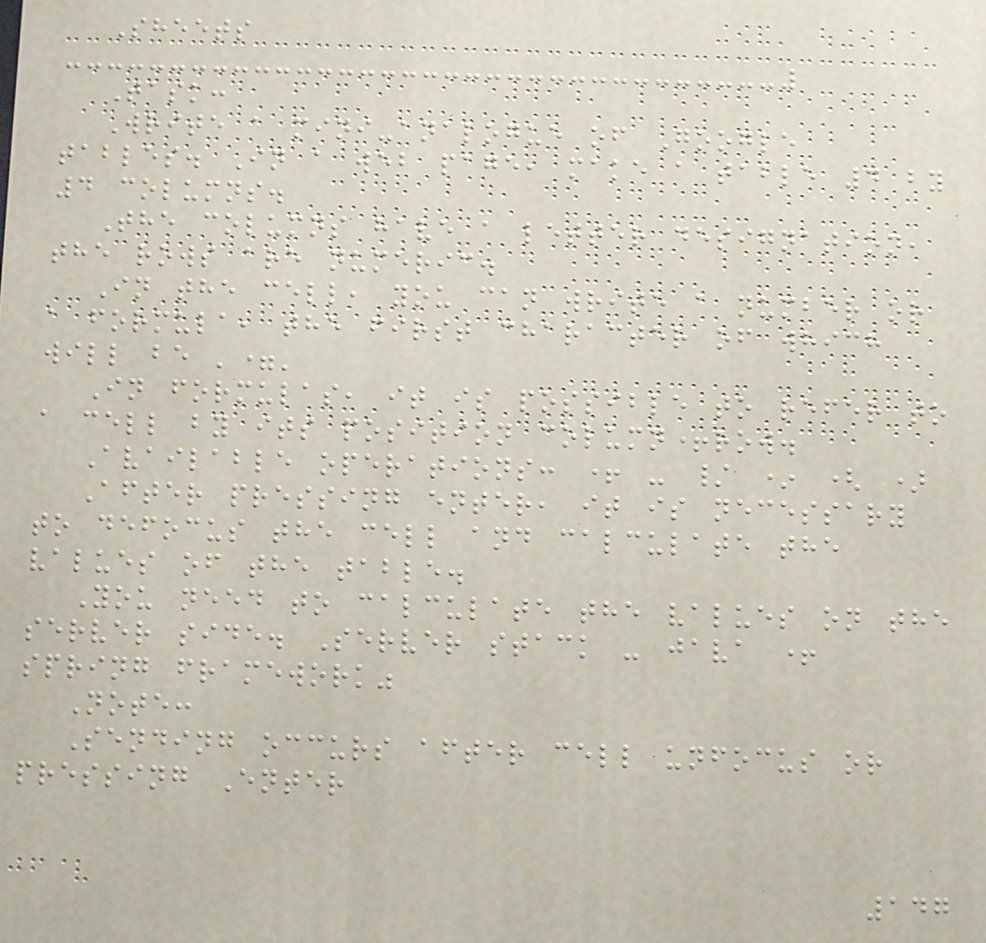Sheets
Task:
Write a mini-analogue of Google
tables. In a web page, make a table 4 by
4 columns.
The columns have a letter designation,
the rows are numeric.
In the cell, you can write a number or
a formula, the first character of which
will be '='
In formulas, it is possible to refer to
a cell by its position column+row.
Available operations: + - / * ( )
After pressing enter, it is necessary
to defocus the cell and calculate the
values of the table.
You need to calculate the values on the
server side. Server stack - java +
spring framework"
Note:
Sending occurs after cell unfocus or
pressing Enter
147
